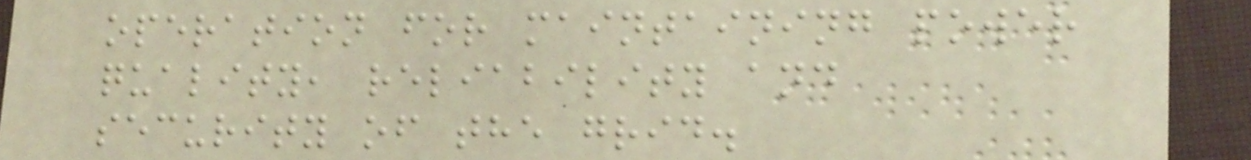operation for maintaining power
quality, reliability and
security of the grid.
